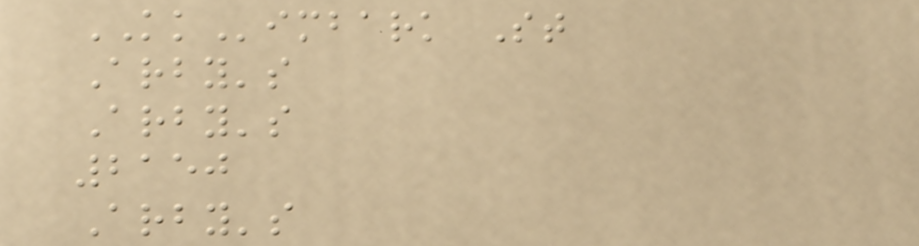KKimbark St
Arby's
Arby's
2150
Arby's
